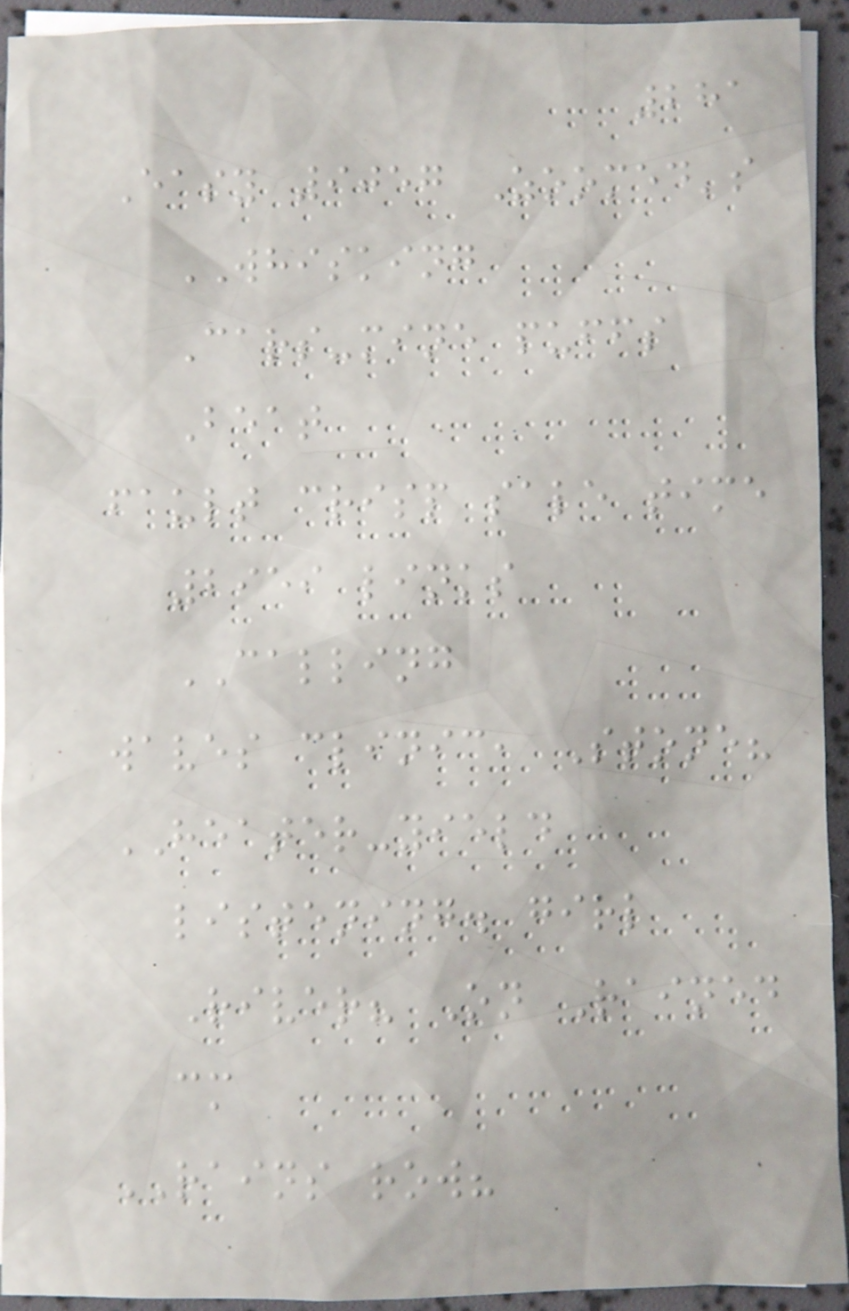281
Easy 9057 Zoomed's
WHISKING
Cars-mine puffs
Beat
fault crisp sale time
2959 links
CALLING
waves clinic, Stone?
HEATER-yield
listening. girl
River? On Rained
cm
RAINS row?
